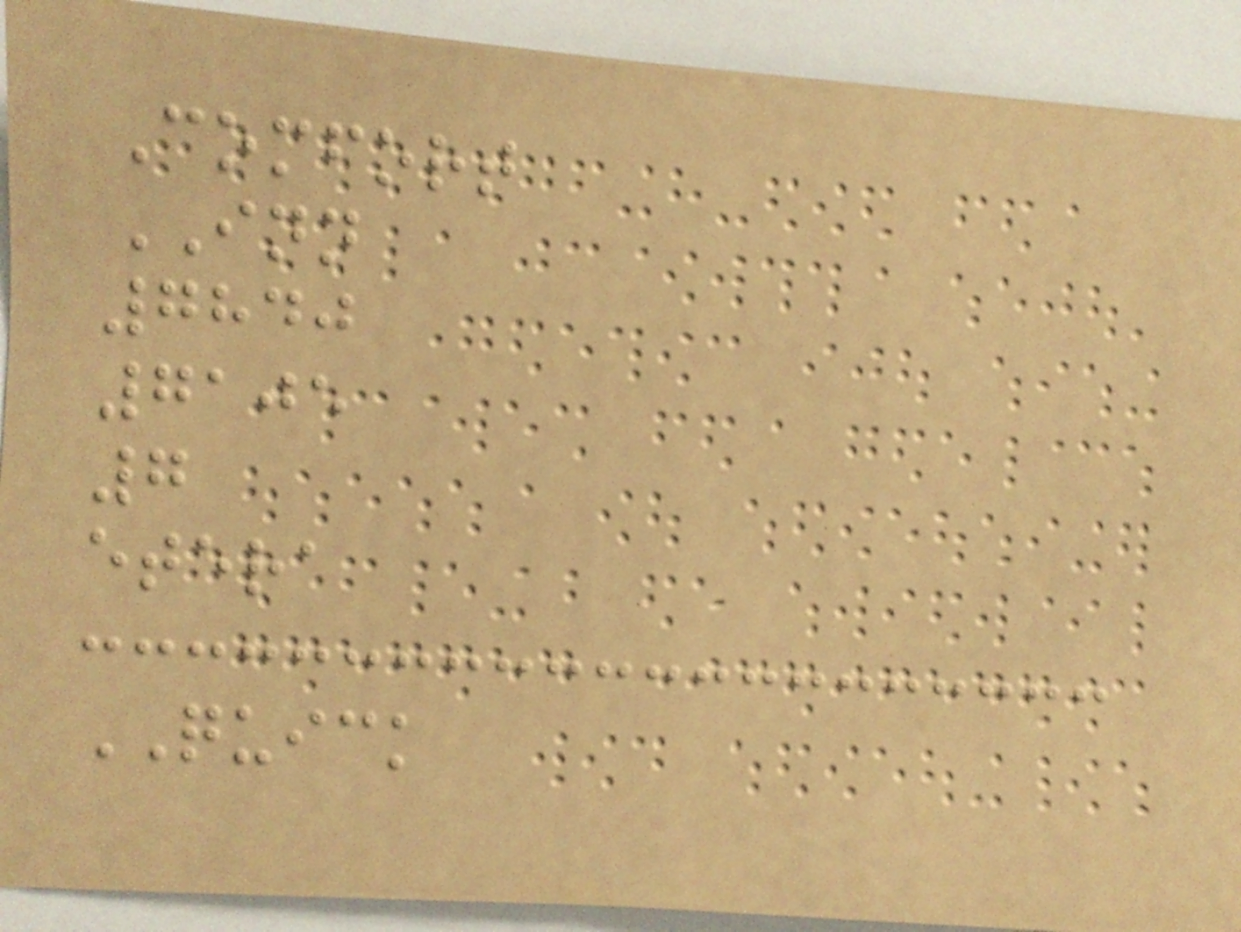Comfort
INN
7840
7105
7
etera
QUICK
